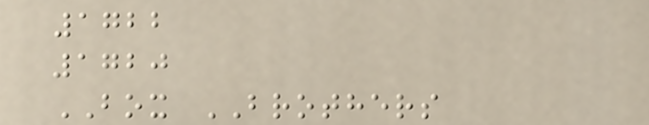1722
1720
BOX BROTHERS
